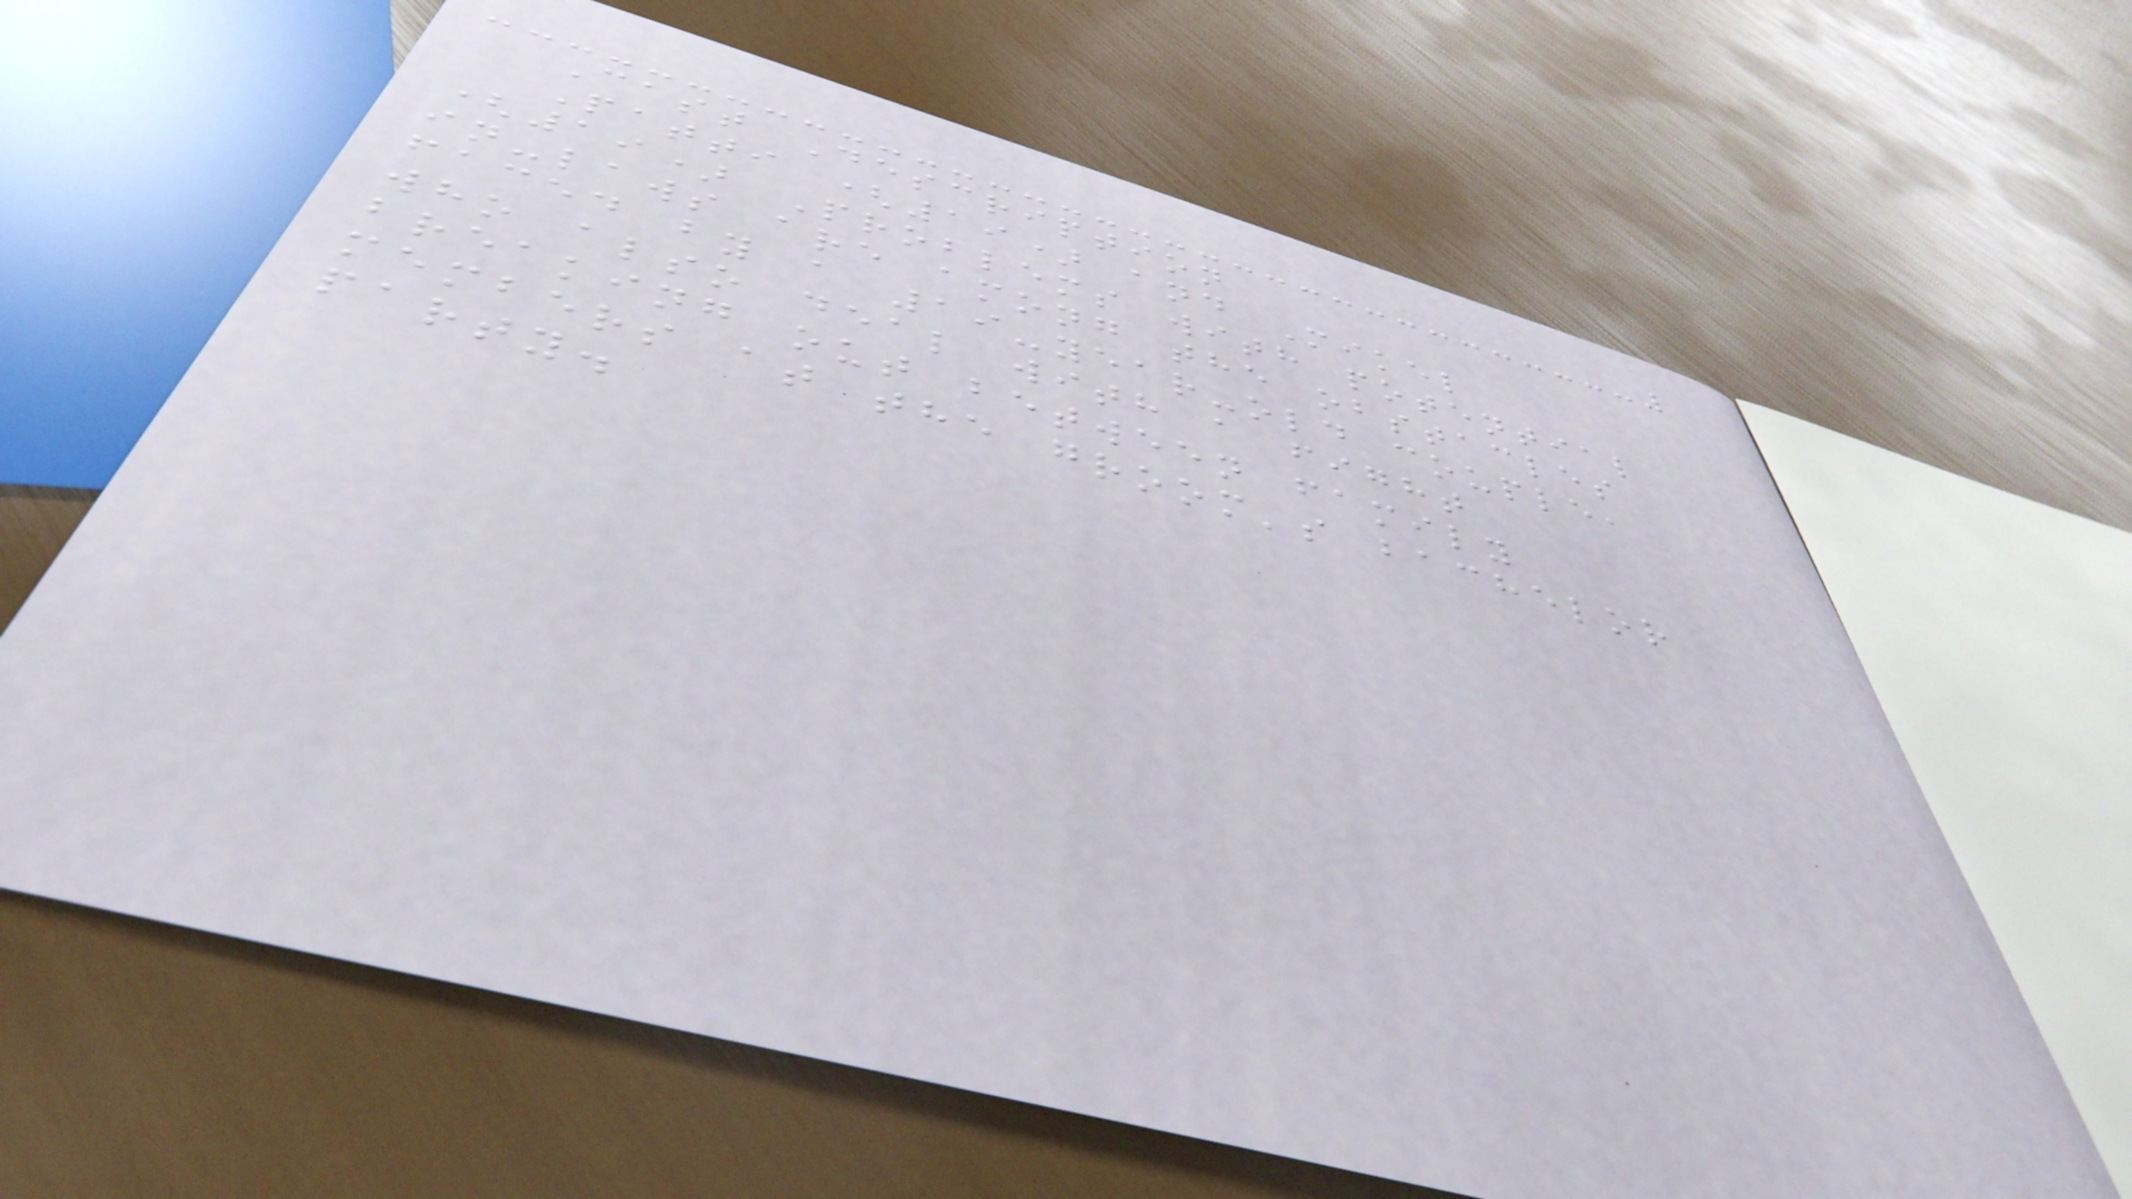Cast Description
Patti (19) and Mikel
(19) Problems with potential
in-laws are among the obstacles
faced by a 19-year-old couple,
who also deal with a fight
breaking out between family
members at the groom's bachelor
party.
